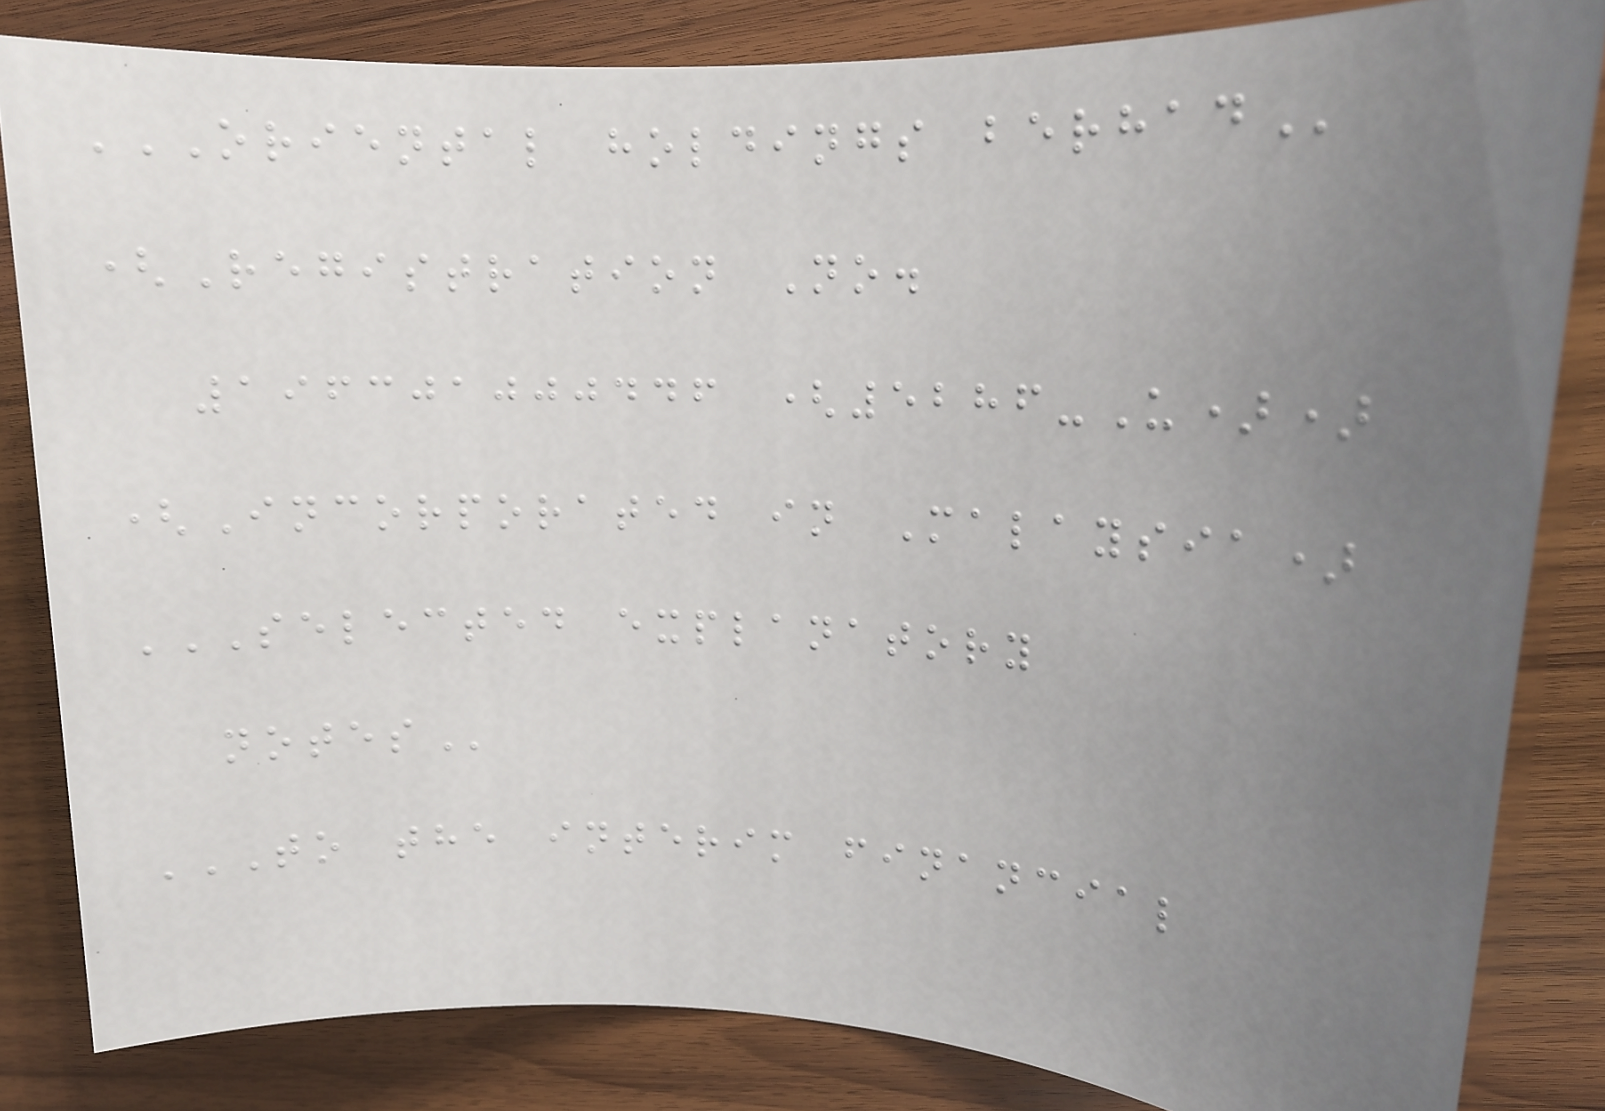ORIENTAL HOLDINGS BERHAD
(Registration No.
196301000446 (5286-U))
(Incorporated in Malaysia)
SELECTED EXPLANATORY
NOTES
TO THE INTERIM FINANCIAL
